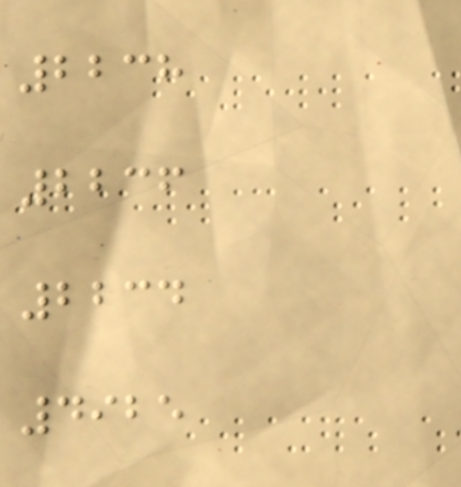2238
2236
2234
4925
